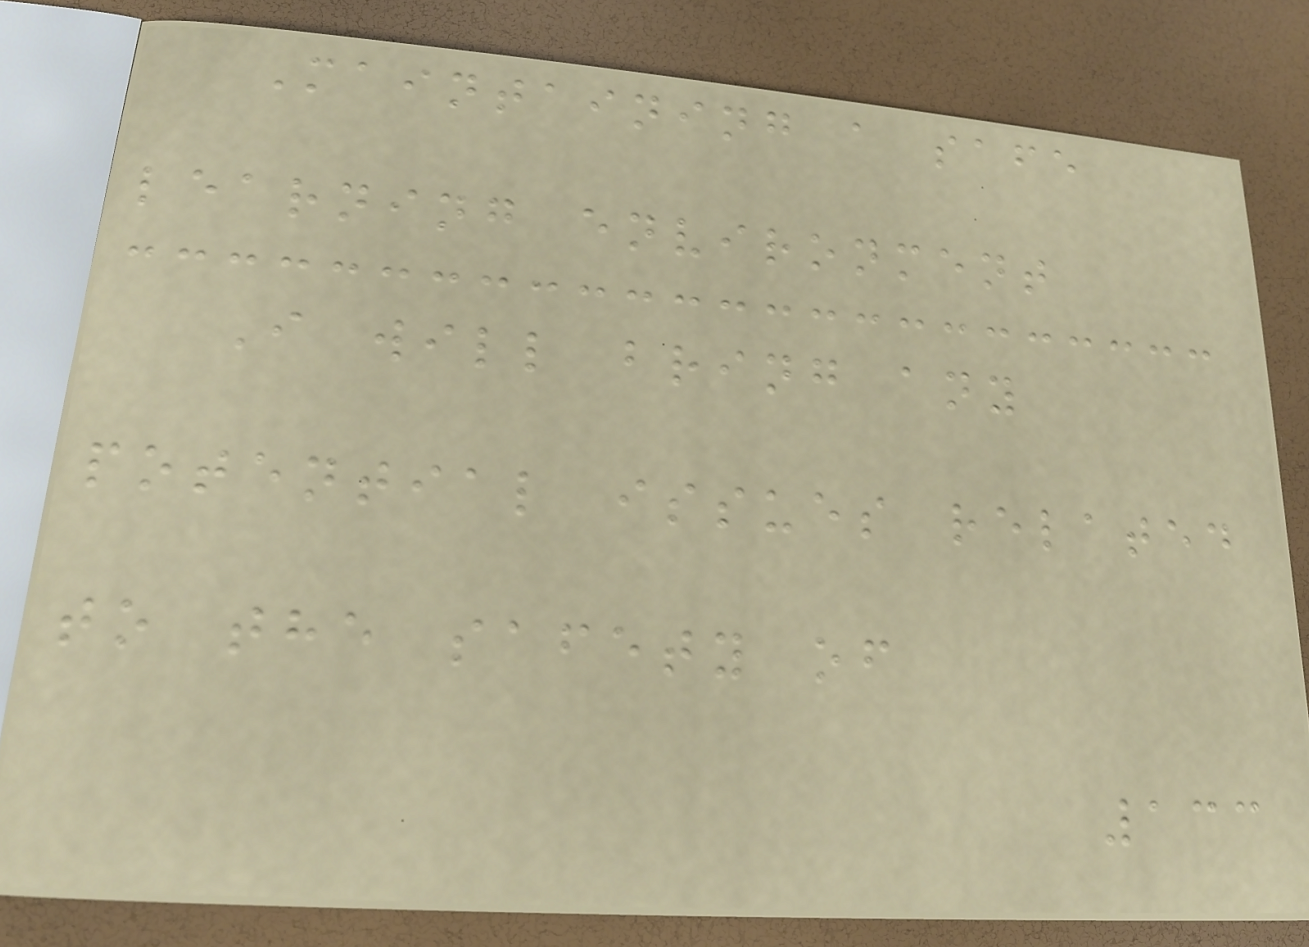Maintaining a safe
learning environment
I will bring any
potential issues related
to the safety of
133
